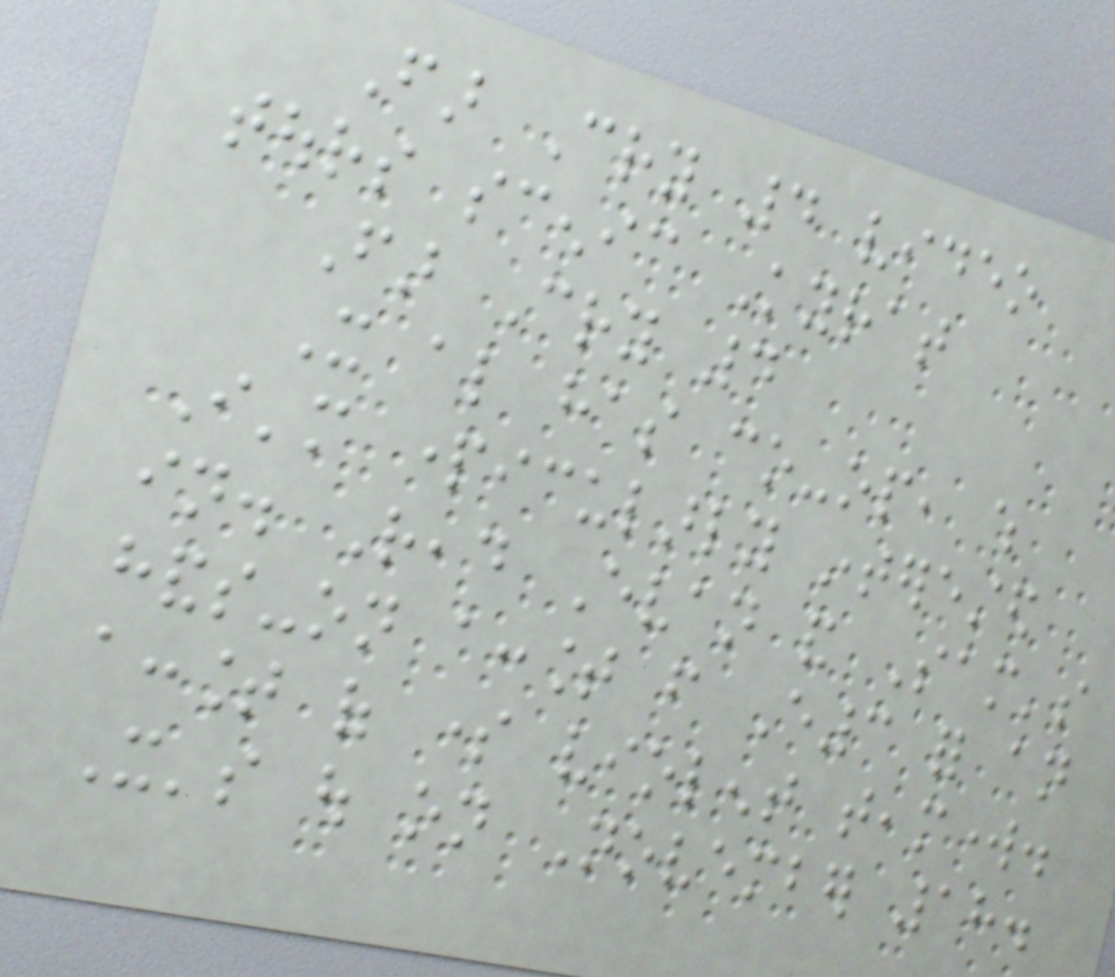Far Cry 4 video
tours scenic Kyrat
Far Cry 4
It also has co-op, which
I'm particularly interested
in. Read Evan and Sam's
hands-on account from E3 for an
account of some violent teamwork.
It's out on November 18.
